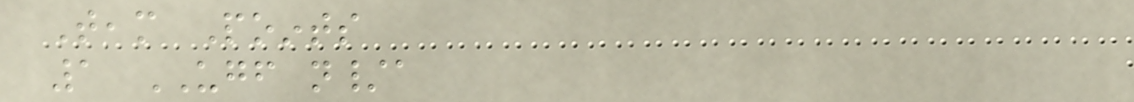Team Points
1 UGF n/a
